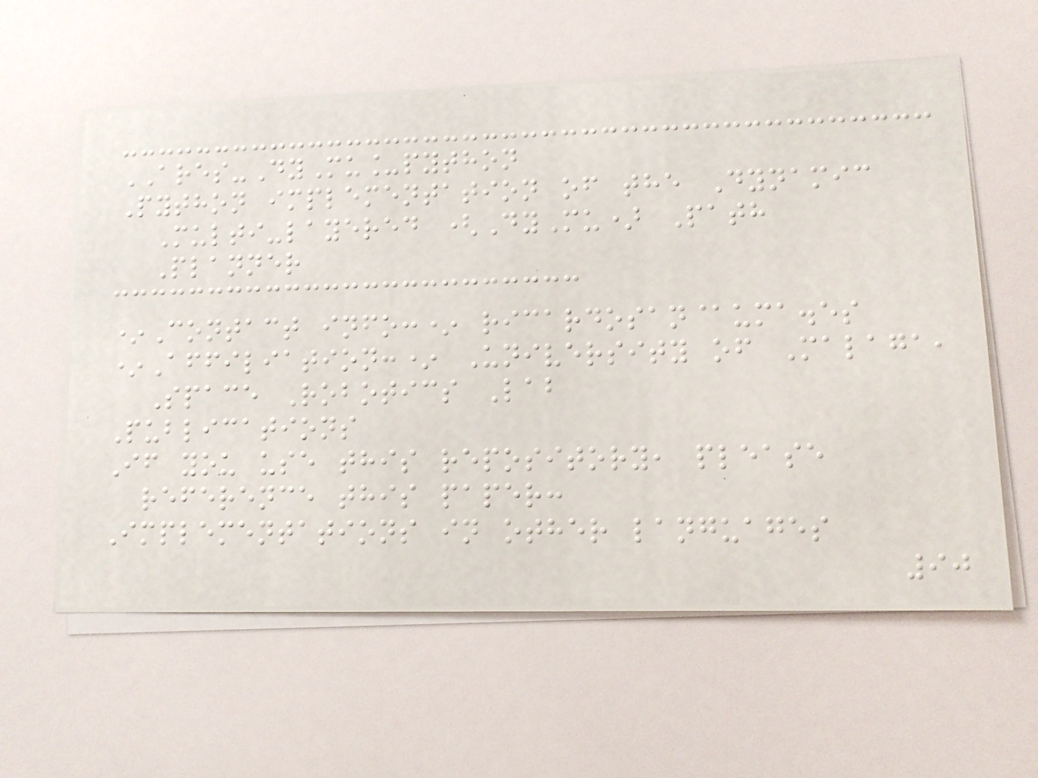ARES-DyMu_python
Python implementation of the Dynamic
Multi-layered (DyMu) Path
Planner
*Contact info:* ricardosan@uma.es
*Affiliation:* University of Malaga,
Space Robotics Lab
Publications
If you use this repository, please
reference this paper:
Implementations in other languages
90
